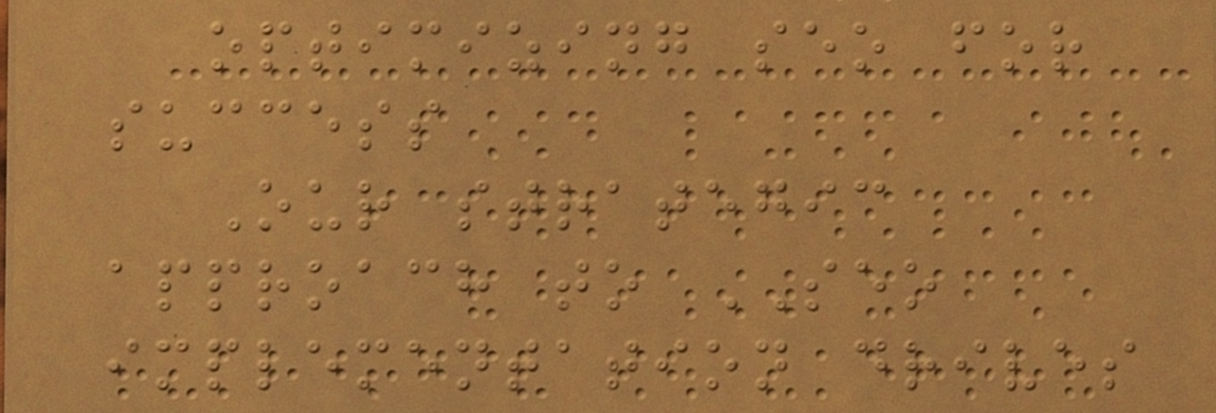optimizing seo for
success
Our strategic
approach to SEO
implementation drives
